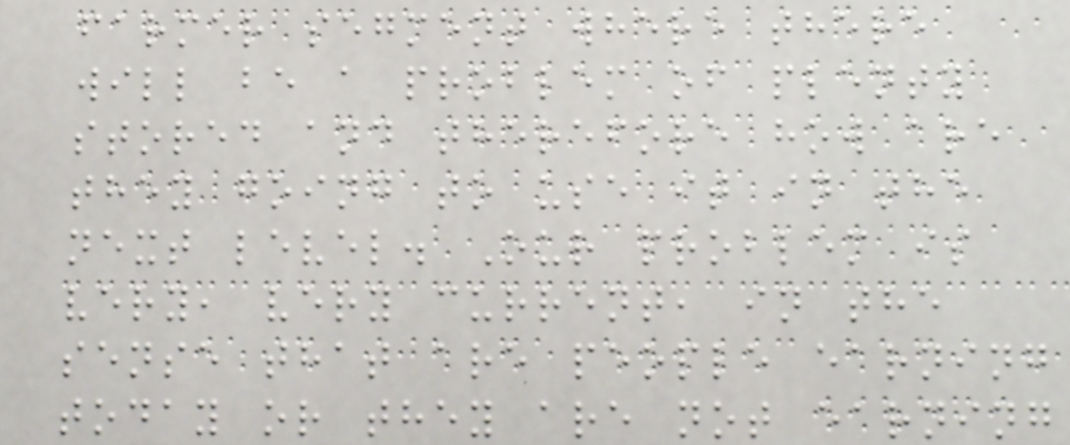farmer segment where there
will be a problem of plenty
stored and therefore how are
they going to use it in the
next level. Our problem is
very, very current, in the
sense that are people earning
today or they are not earning
